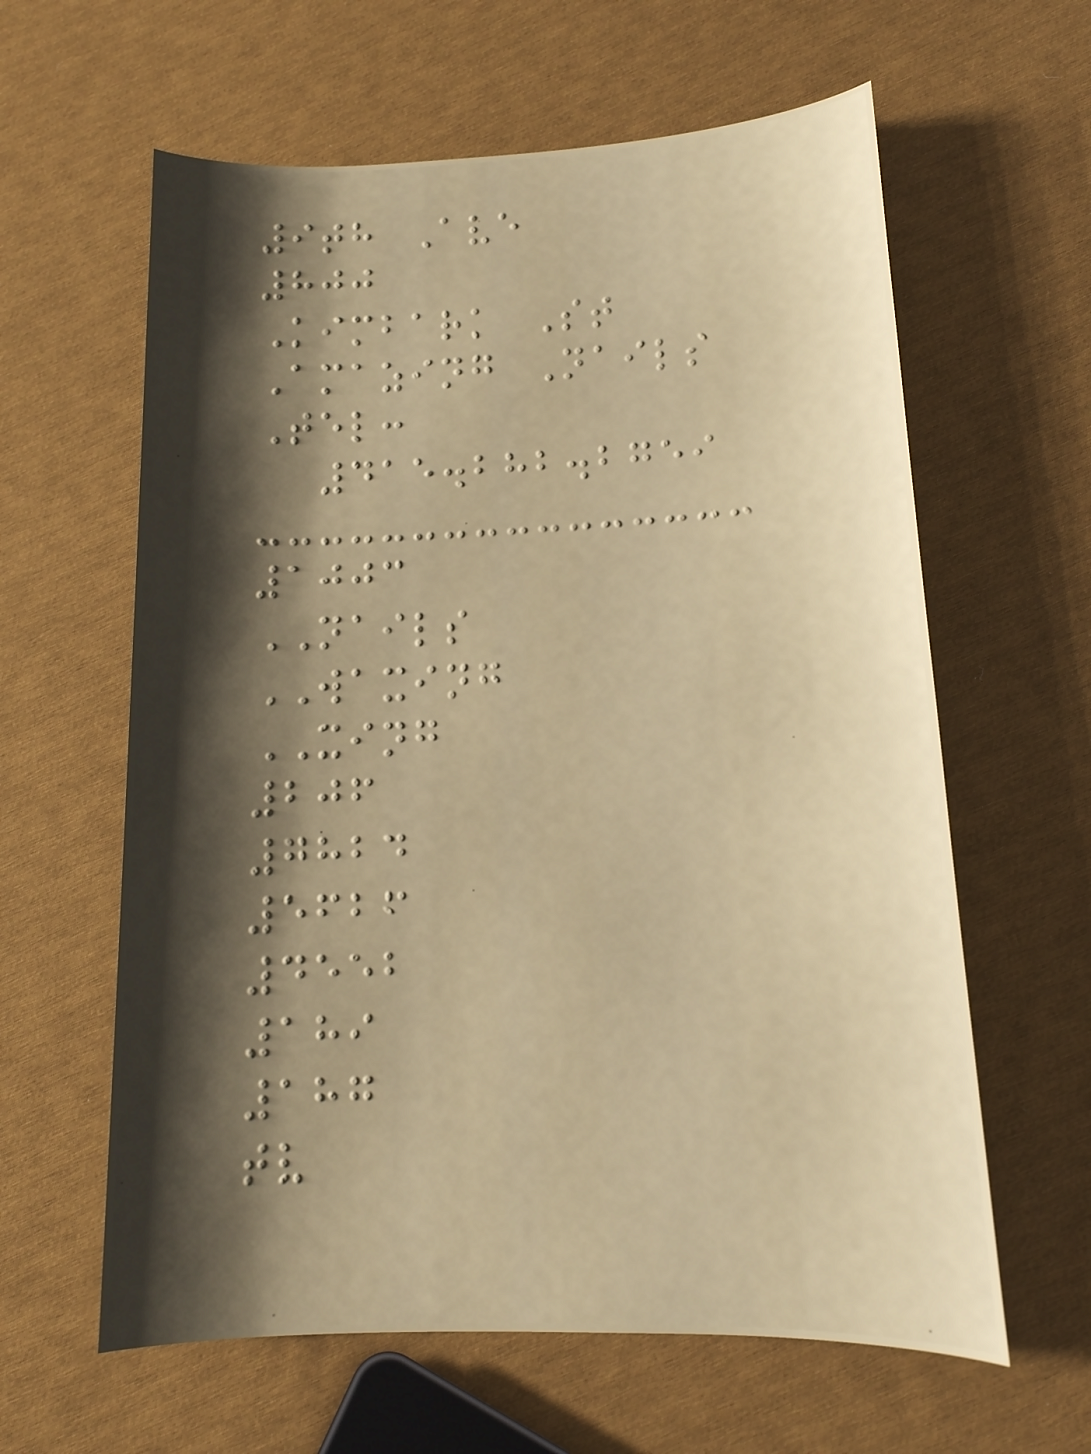9th Ave
800
Kimbark St
Amazing Nails
Tel:
415.282.2759
1003
NAILS
WAXING
XING
206
7824
5626
4552
189
187
tv
